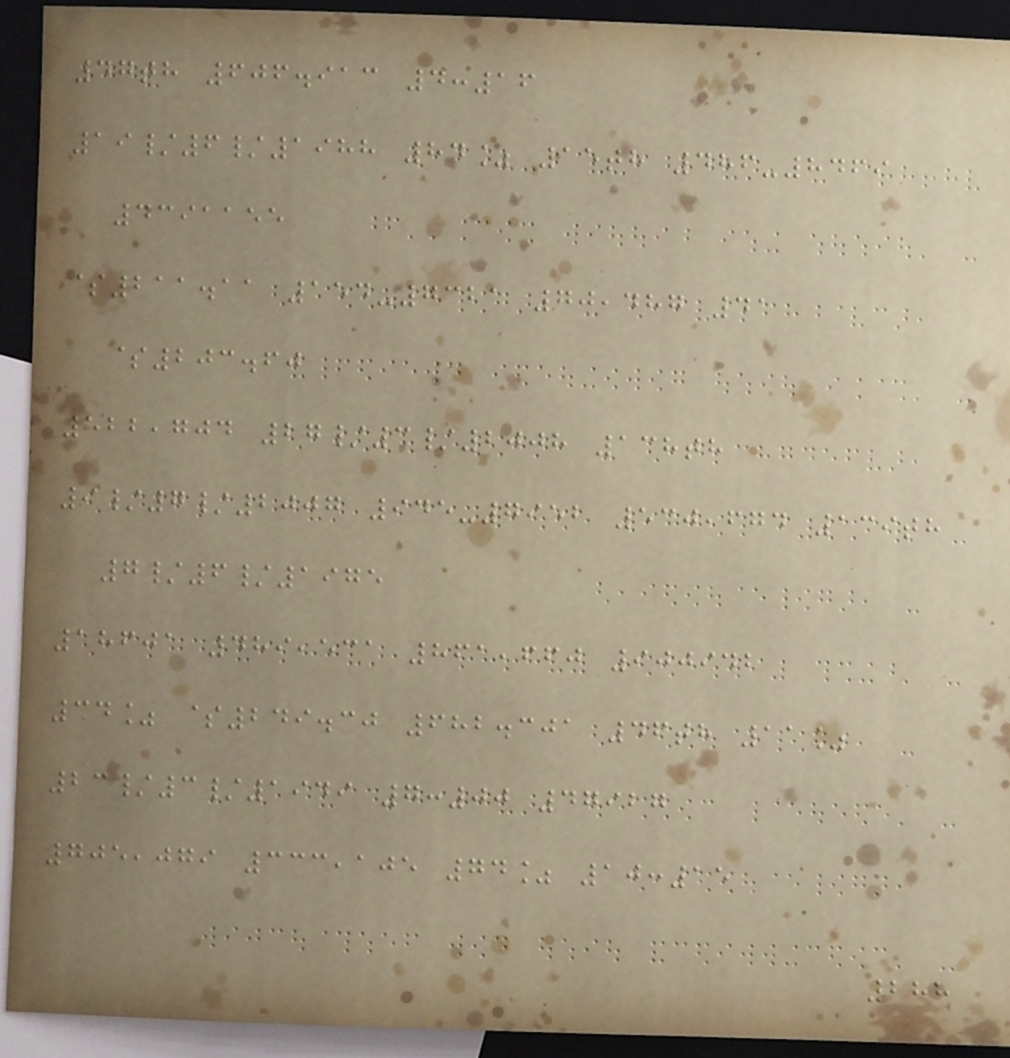47th 606.913 4:16
19/6/1988 84% 15th 486-8469
4391155
$211.11 154-7321 70,487 41
$203.60
522,704 27/3/2008 138th
9/7/2007 945-7952 530,674 139th
7/6/1975
18601 489,531 861,660 900942
34% $249.30 682.301 46th 11%
23/3/1949 7:00 47927
705,079 333,105 74% 10:15
288
